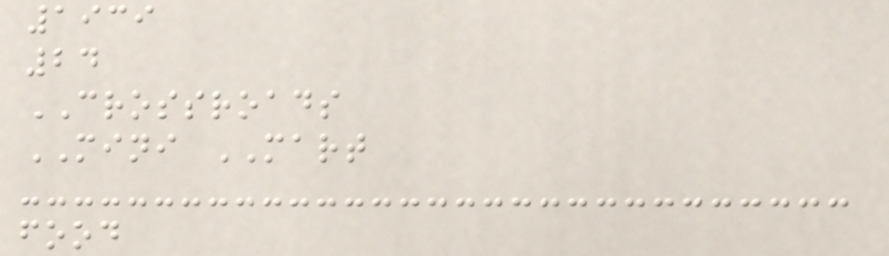1939
24
CROSSROADS
MINI MART
food
